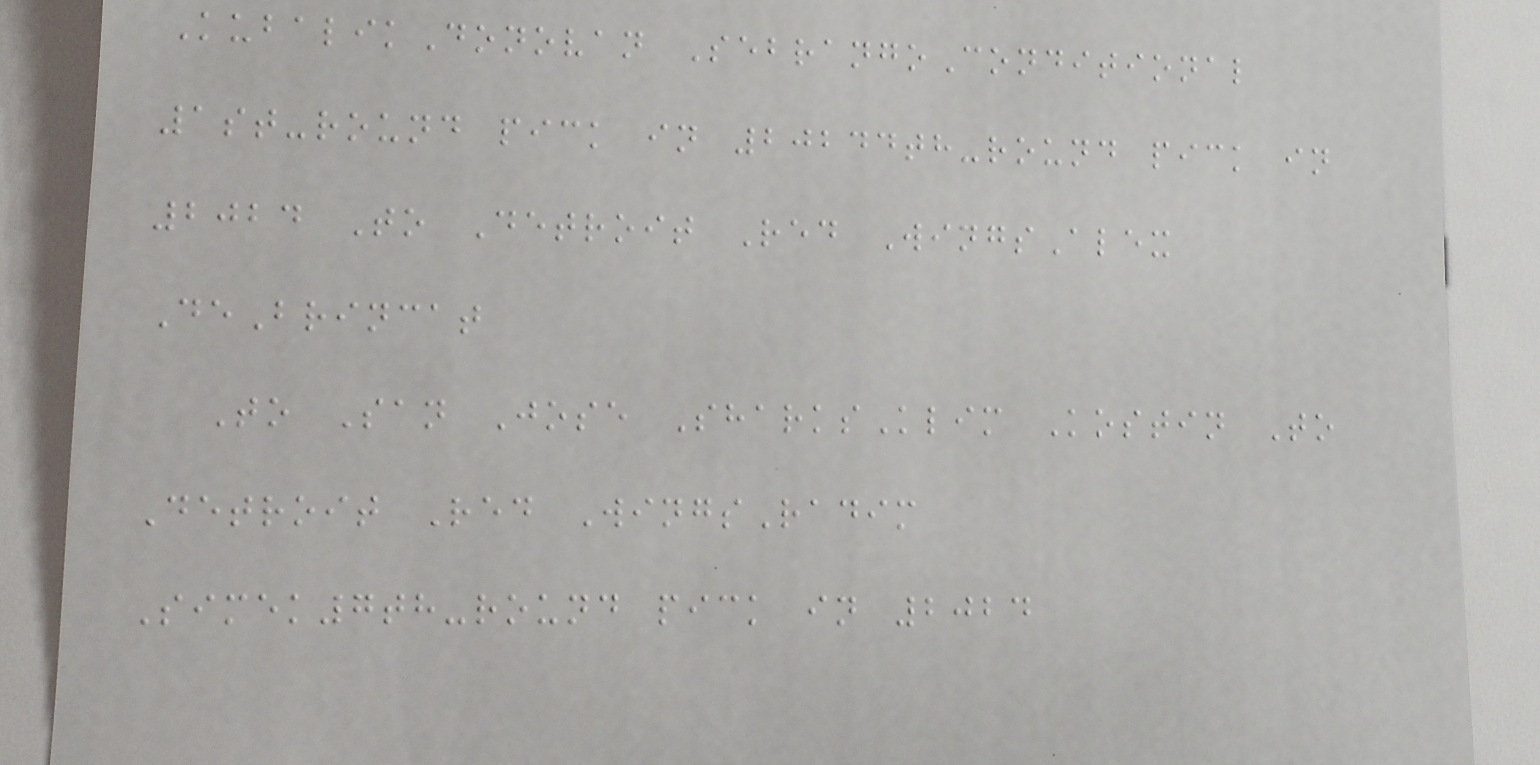KubalikDonovan SebrangoConditional
1st-round pick in 20244th-round pick in
2024 To Detroit Red WingsAlex
DeBrincat
To San Jose SharksKlim Kostin To
Detroit Red WingsRadim
Simek7th-round pick in 2024
